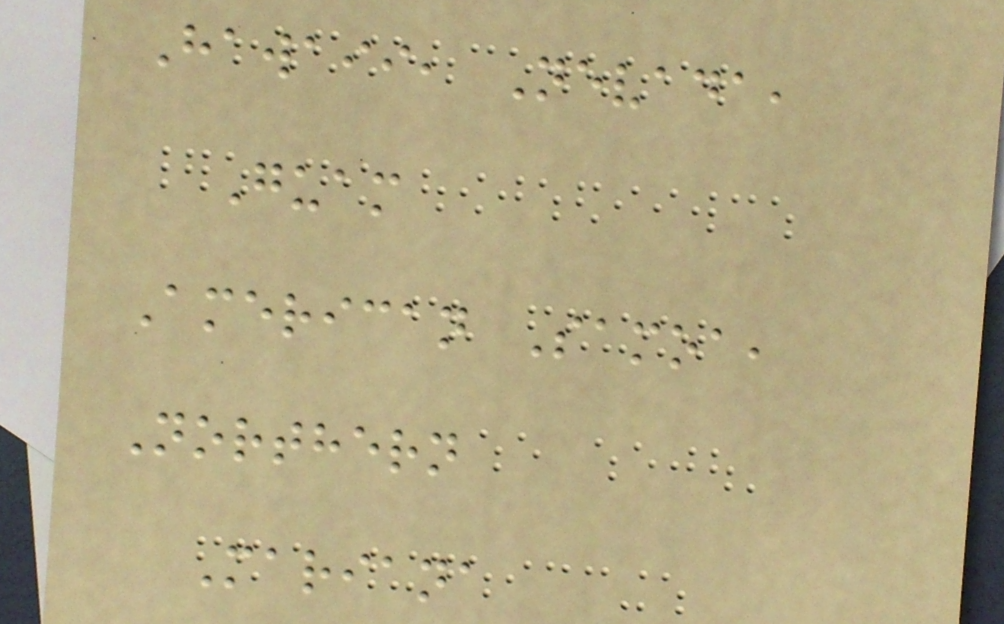Hawaii, Nevada,
Guam
American Samoa,
Northern
Mariana
